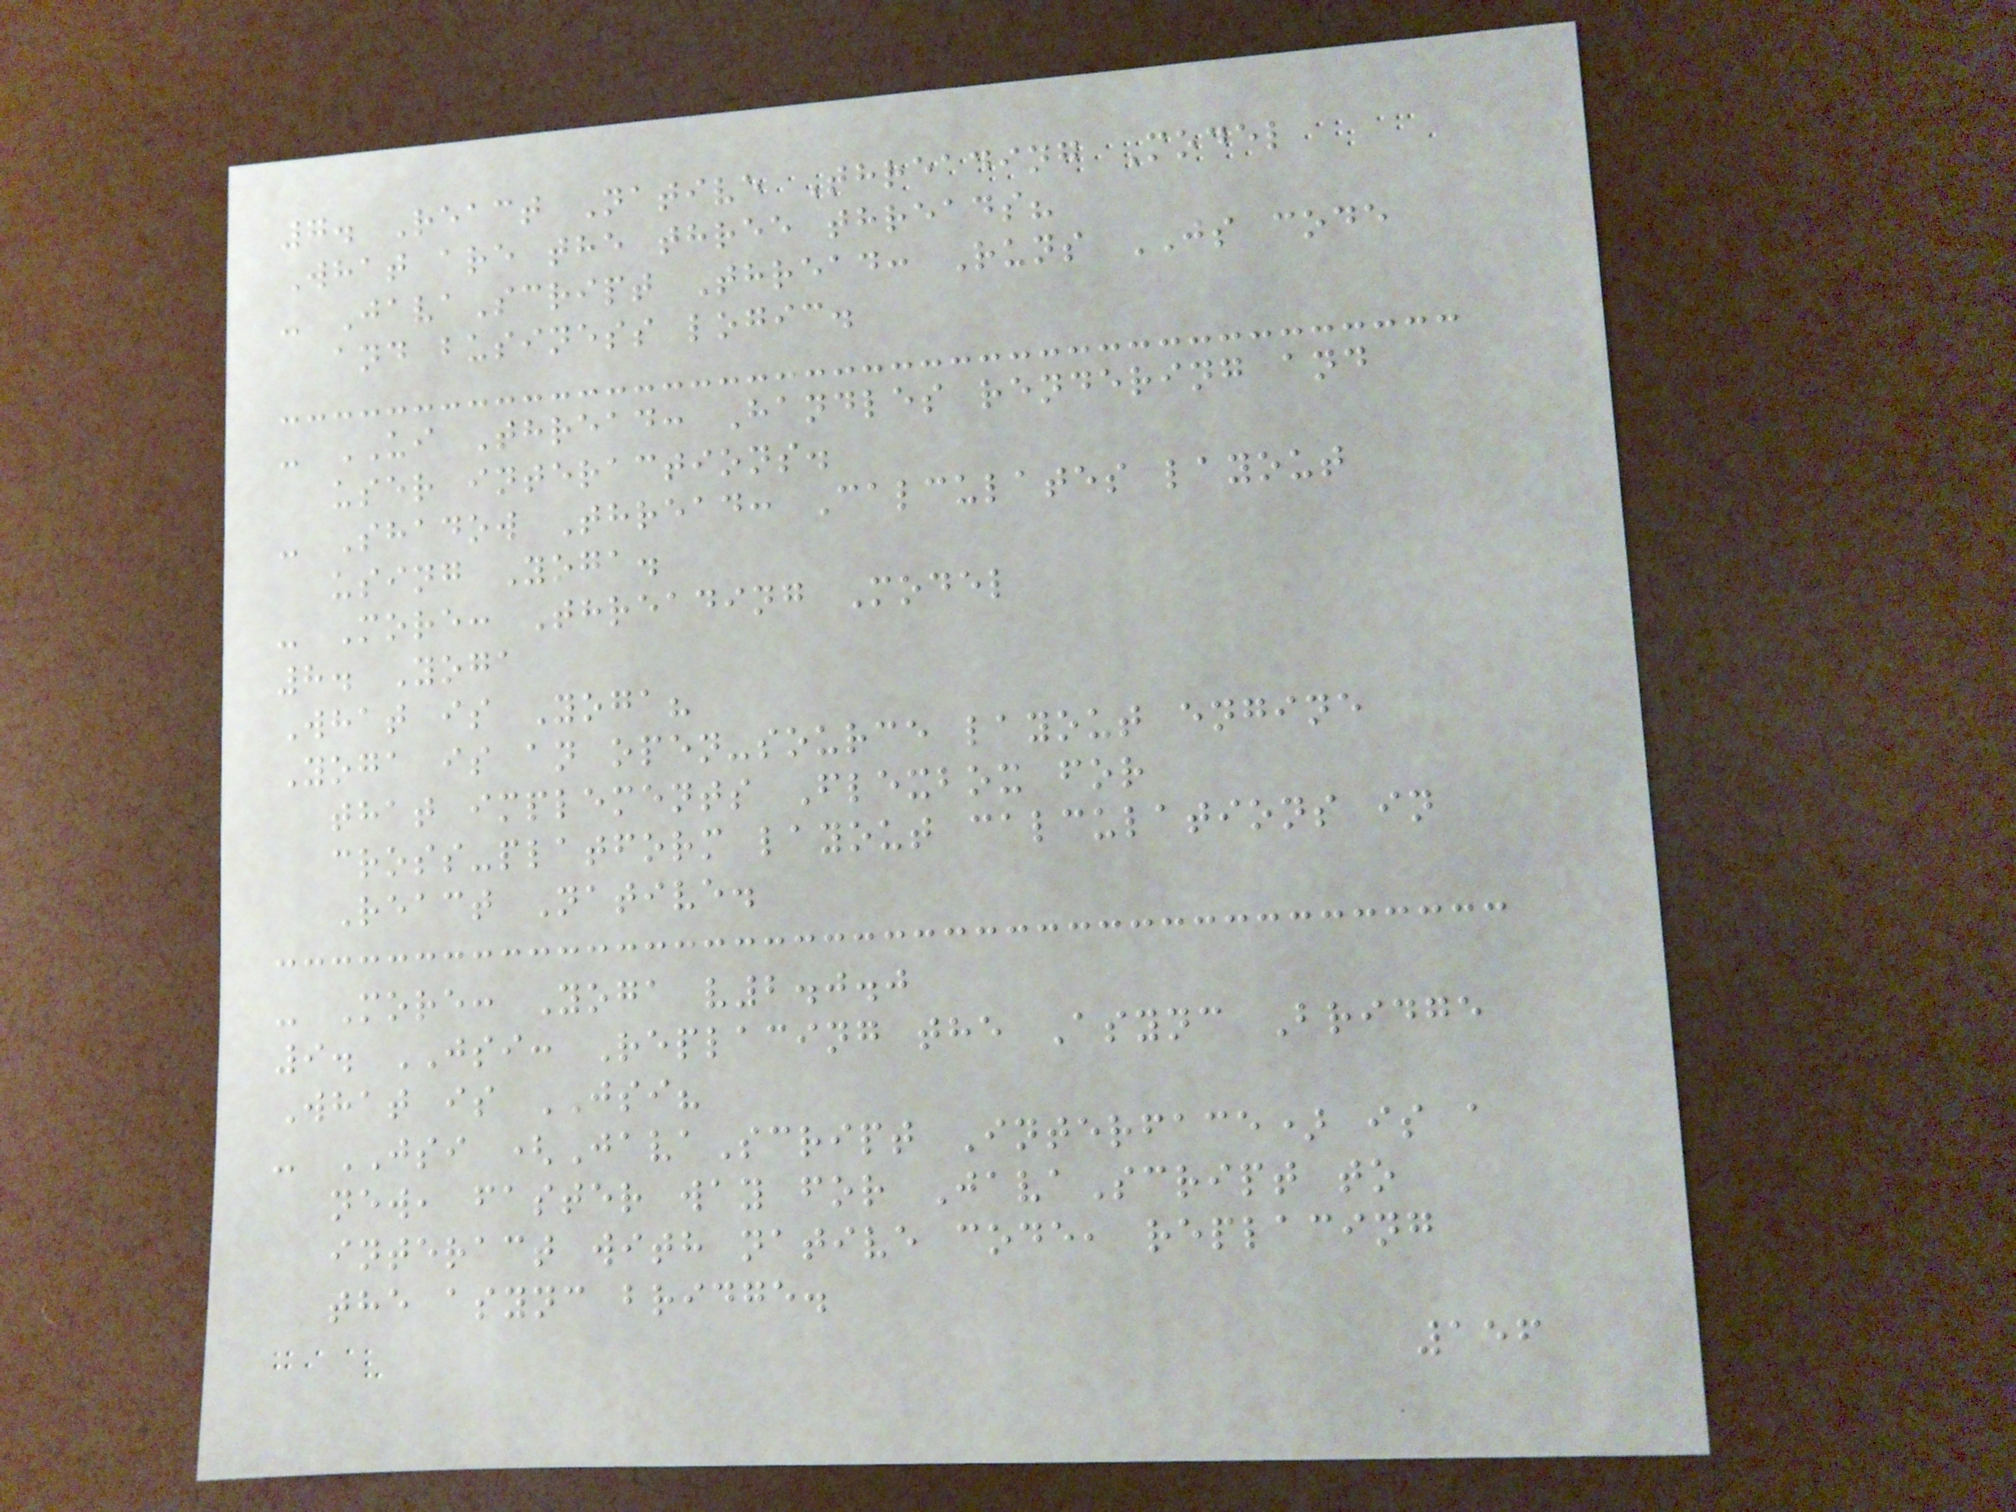7. React Native Threading Model
What are the three threads?
- JavaScript Thread: Runs JS code
and business logic.
- UI Thread: Handles rendering and
user interactions.
- Shadow Thread: Calculates layout
using Yoga.
- More: Threading Model
8. Yoga
What is Yoga?
Yoga is an open-source layout engine
that implements Flexbox for
cross-platform layout calculations in
React Native.
- More: Yoga v2.0.0
9. JSI: Replacing the Async Bridge
What is JSI?
- JSI (JavaScript Interface) is a
new, faster way for JavaScript to
interact with native code, replacing
the async bridge.
156
